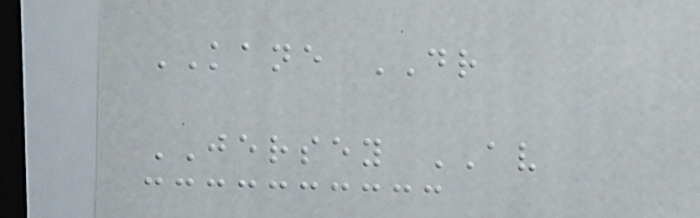KANE DR
JERSEY AV
